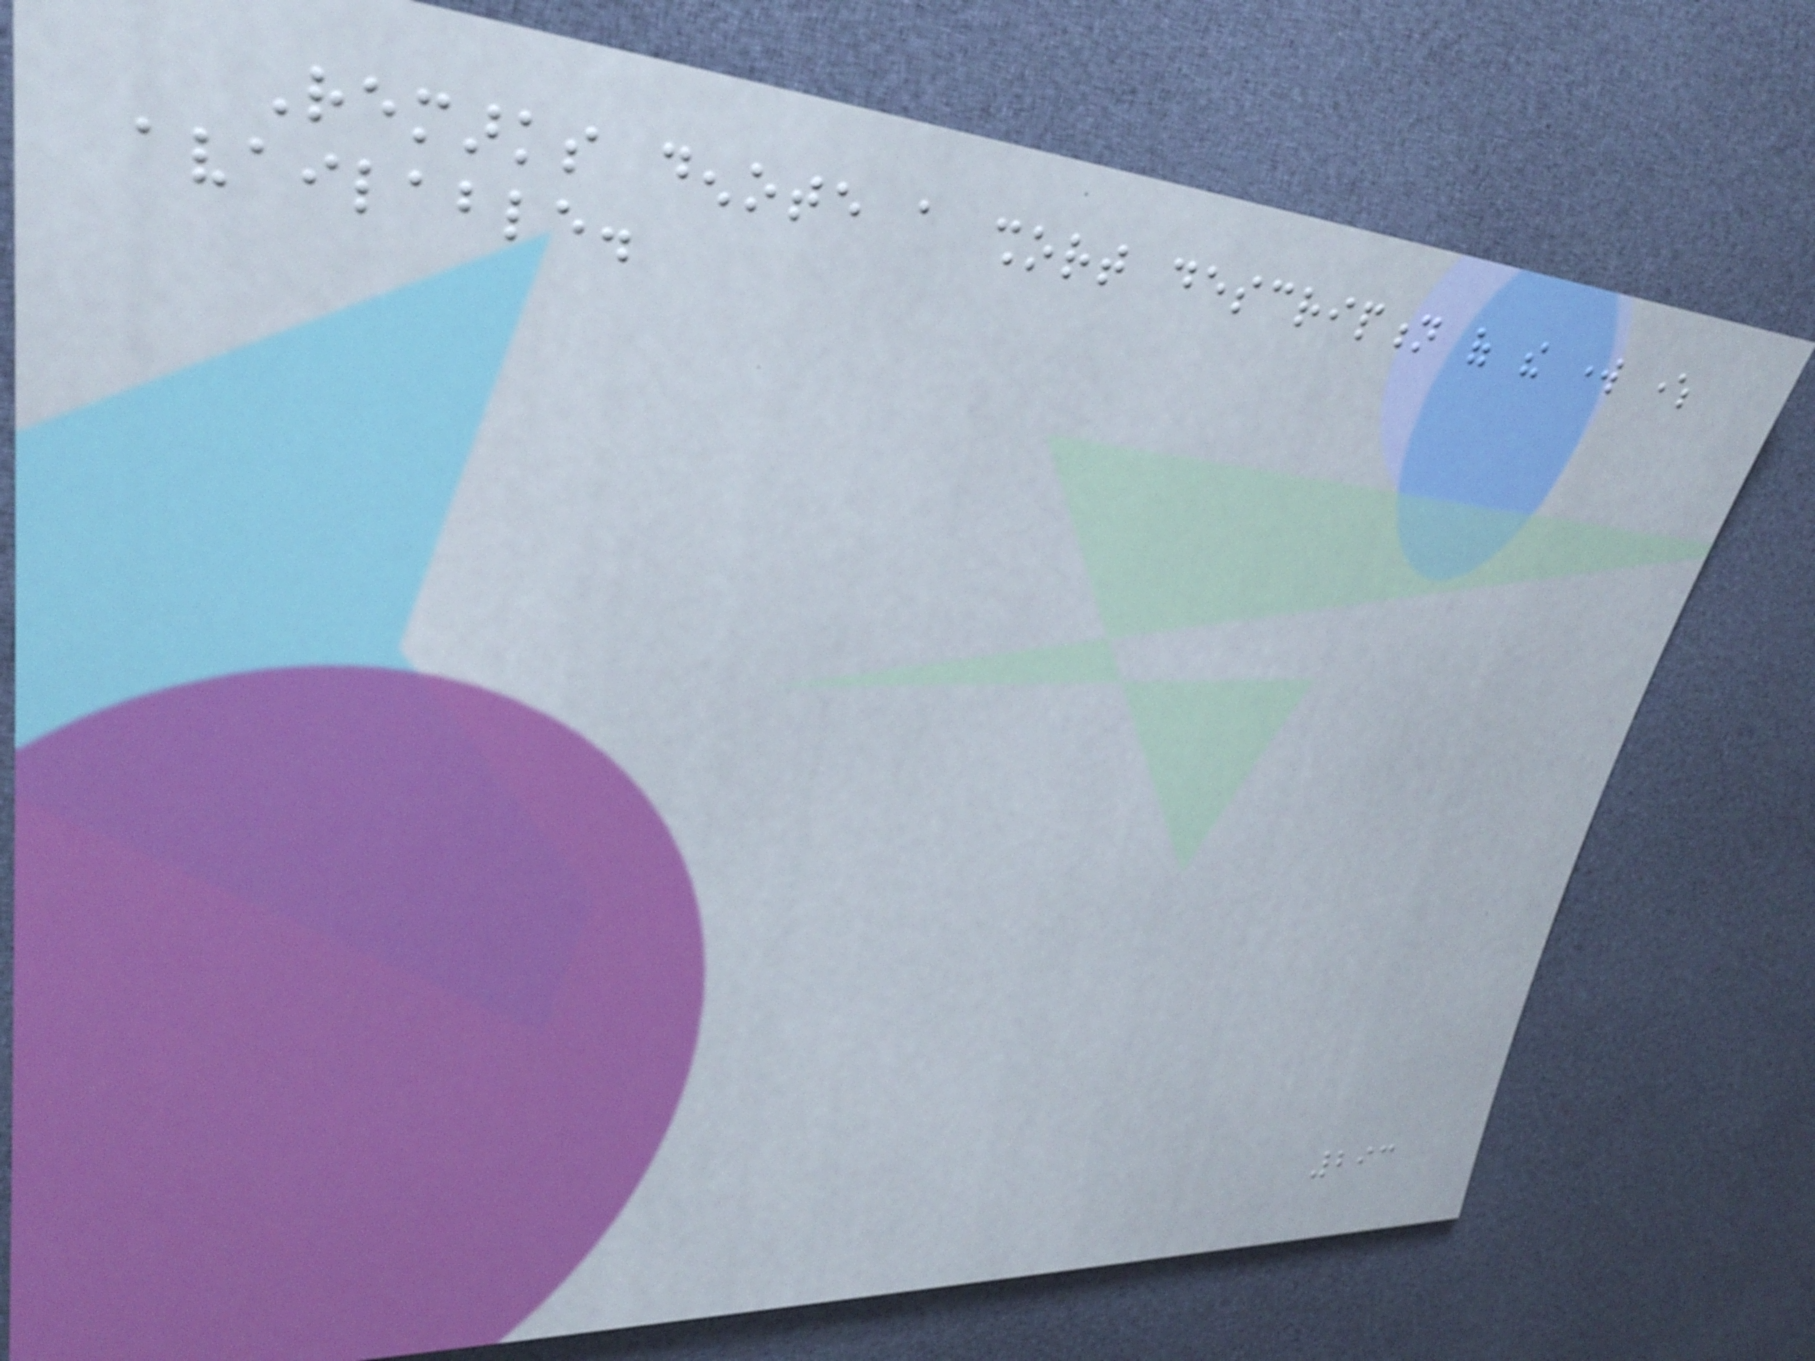Remarks denote a short description of the work where
available.
293
